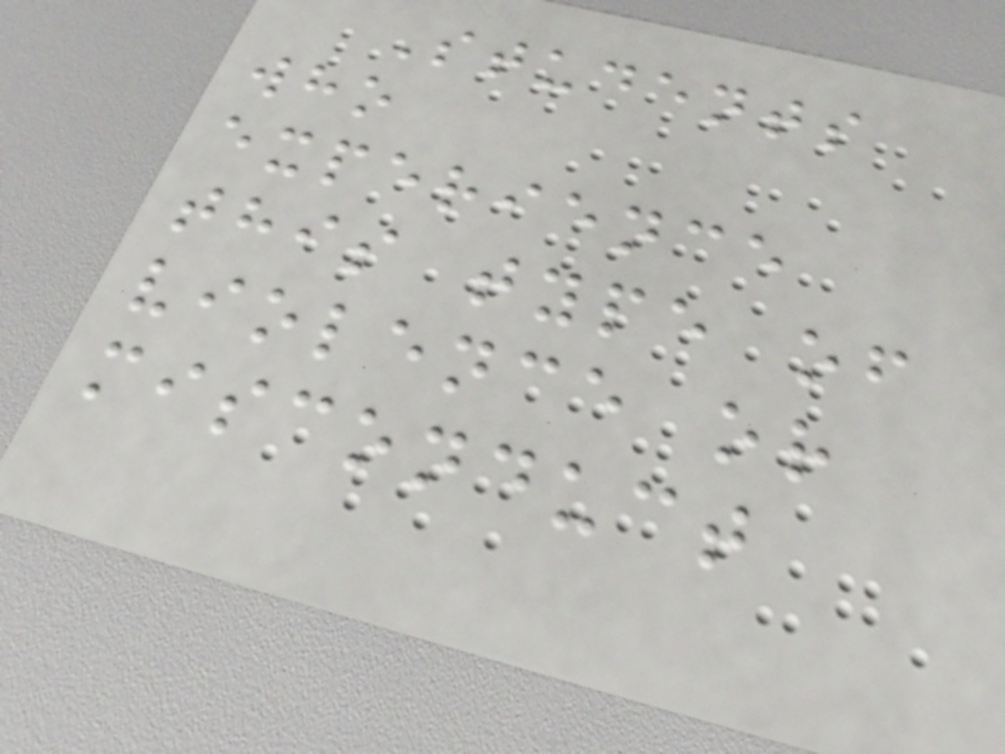Students
who
experience
this type of
violence or
misconduct
